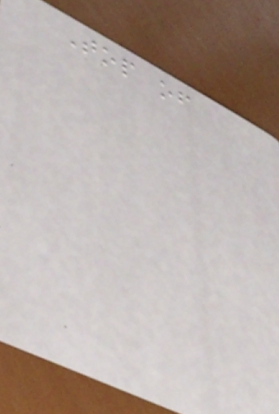Top of
